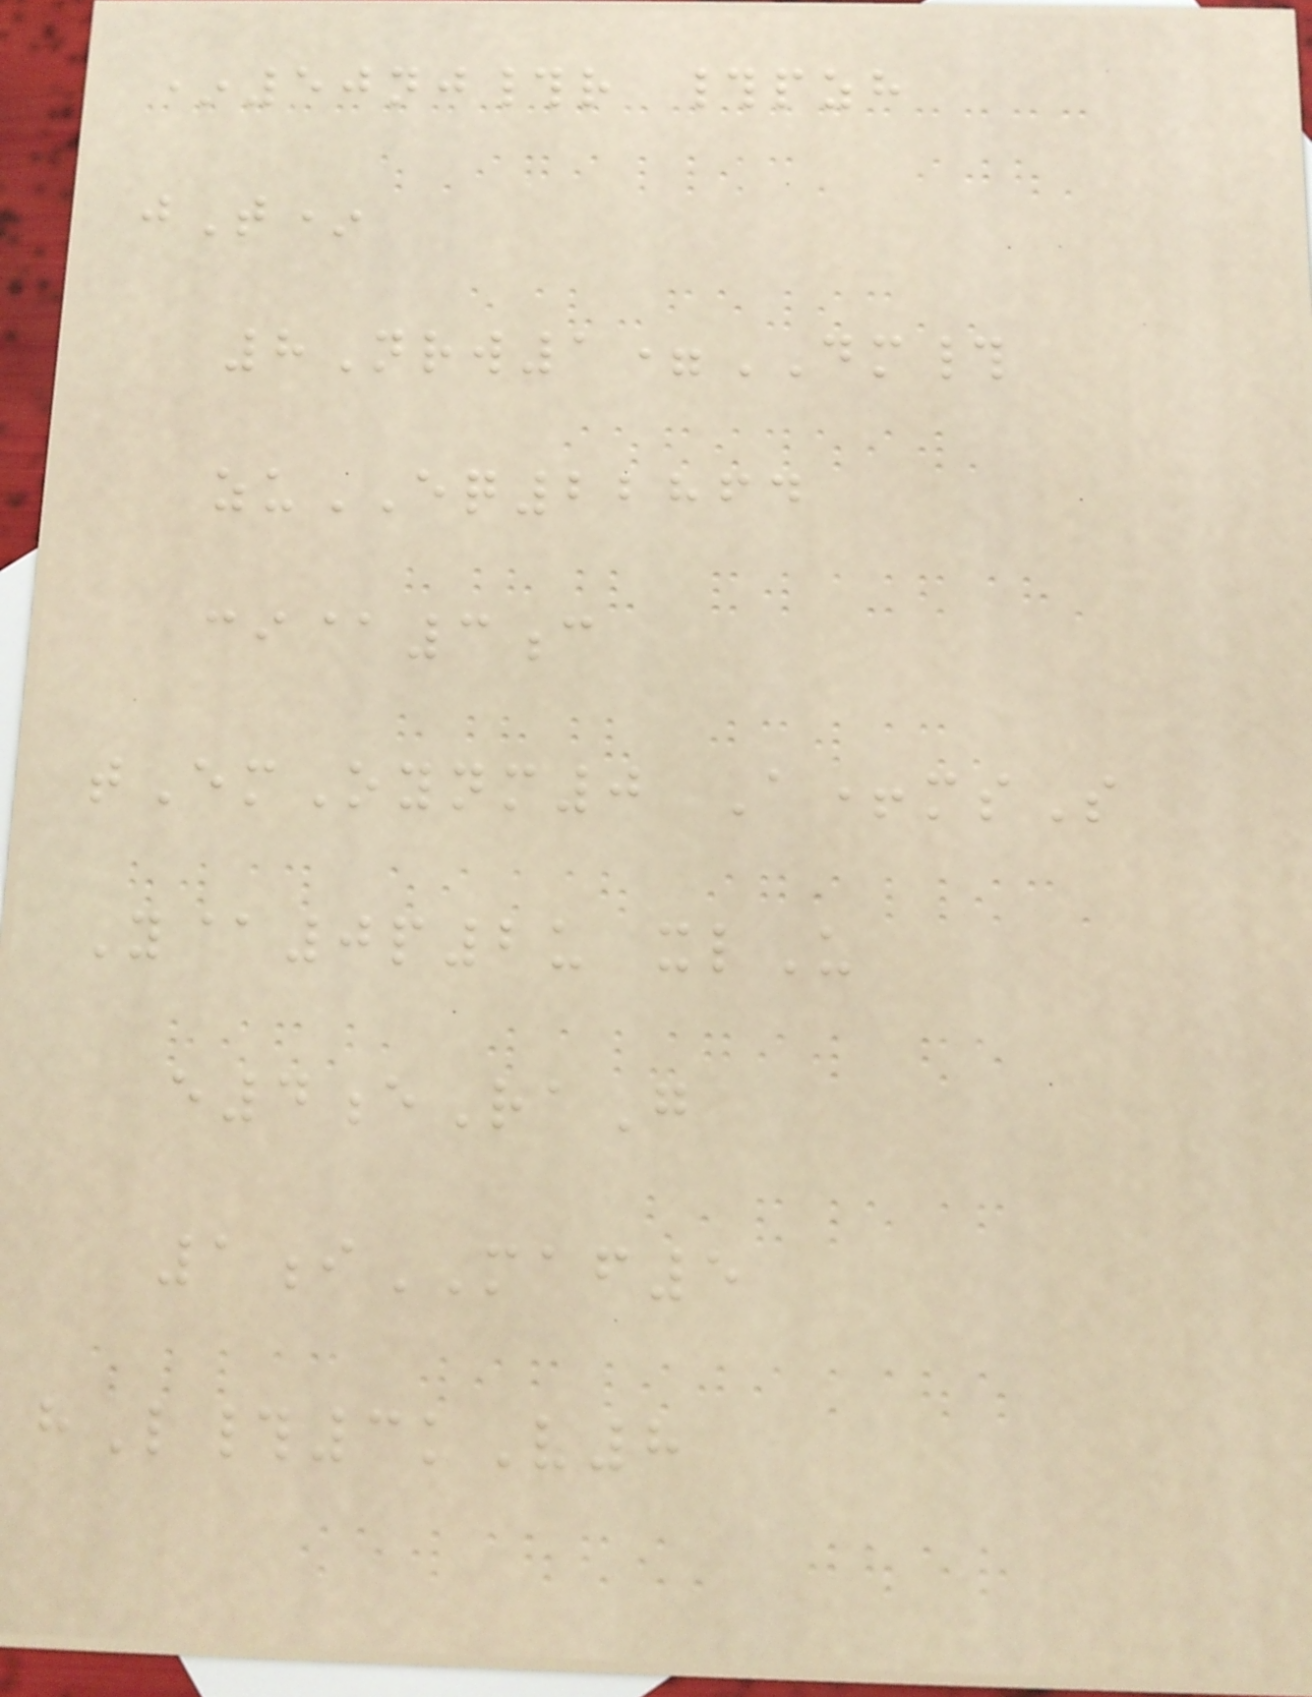*50nj#r #pzh
jT*
8Nrw1=DM#
zuEQ22864
ci@3c
tEmOynm0 A+msS
Y@0p2u xlU
e4eRaG
1iMAF5
hL#3kV8
